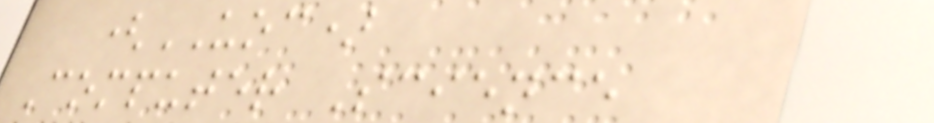(UOC)
Computer Science
